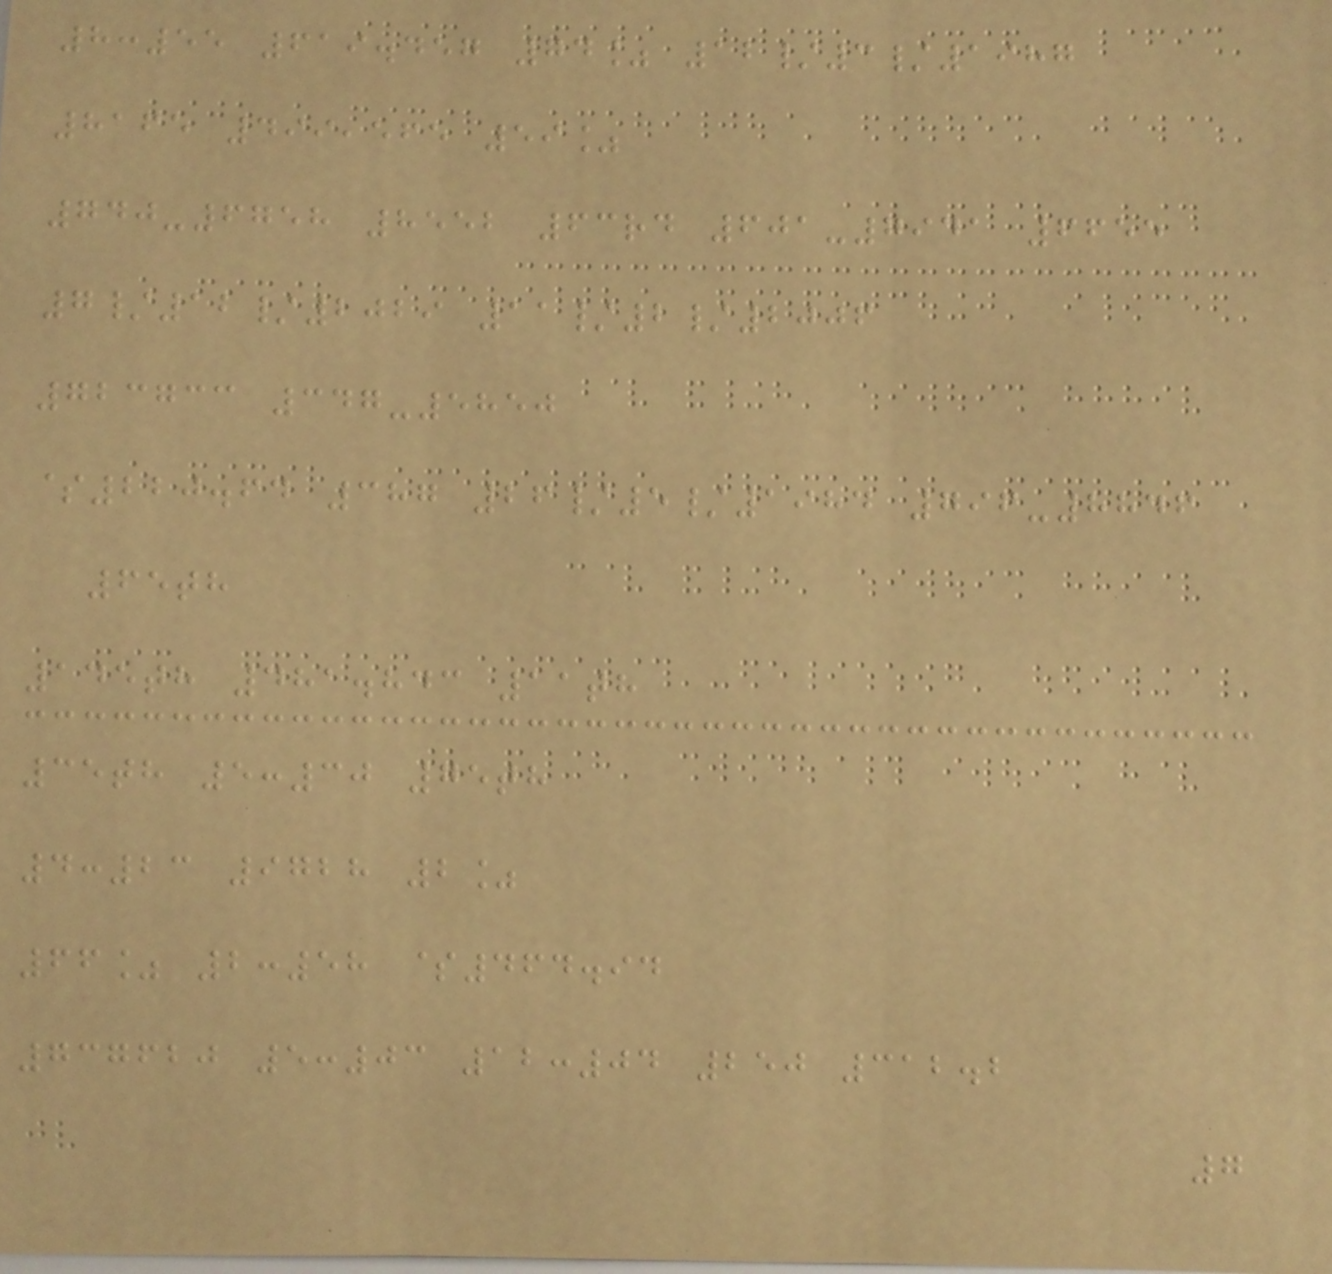8:55 619.457 74% 12/3/1987
8165 499,565 59%
740-6758 8552 63rd 601-7941 6655
7/12/2029 11/2/2006
723733 347-5850
$220.64 387 26/5/1984 796-8846
65th
145th 481.843 11th
35th 5:30 75th
4:23 9728 2%
66% 2:58 $464.94
737620 5:03 12:04 250 312.2
7
